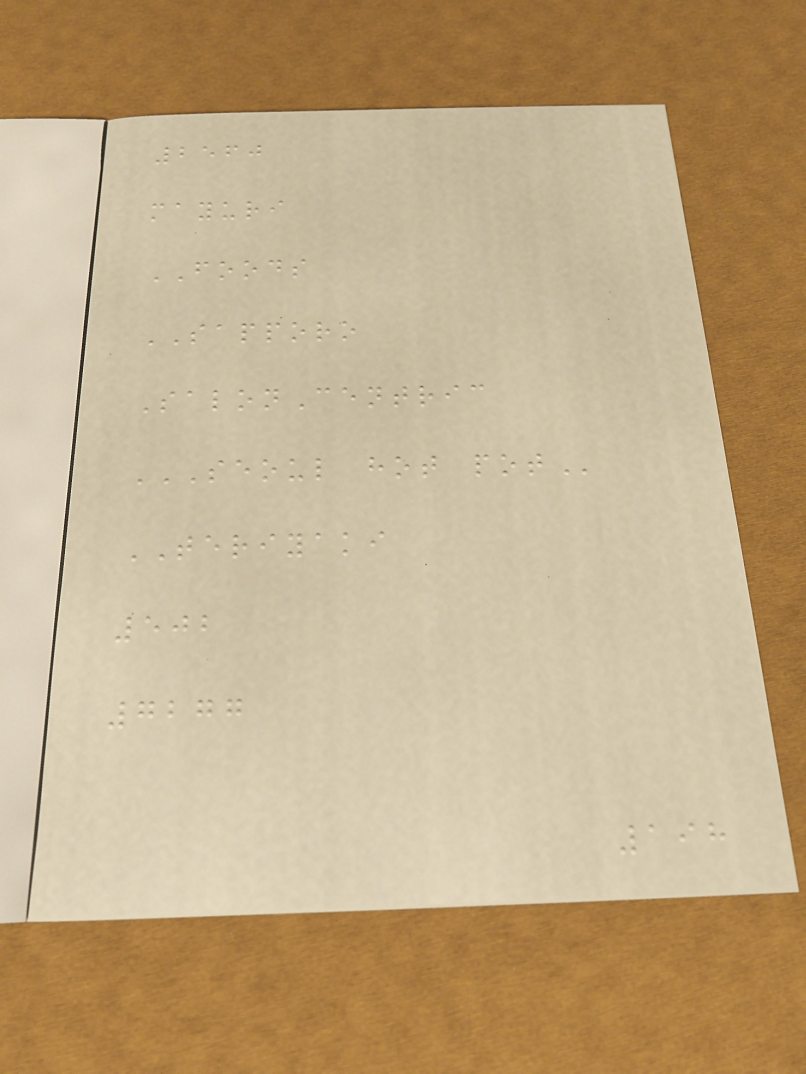2560
mayuri
FOODS
SAPPORO
SalonCentric
SEOUL HOT POT
TERIYAKI
502
7277
198
